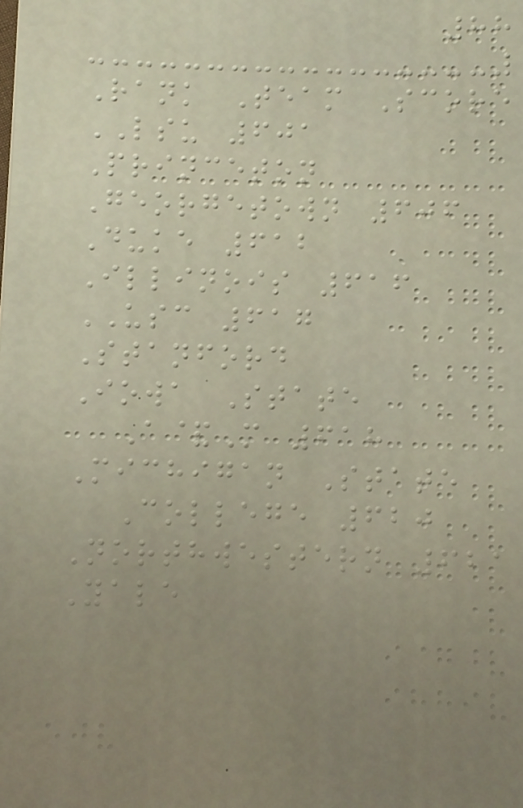88
Rank Team Score
LSU 601
Princeton
Georgetown 606
Duke 612
Illinois 616
USC 617
Stanford
Iowa State
A&M 618
Michigan State
College 620
Northwestern 621
Yale
